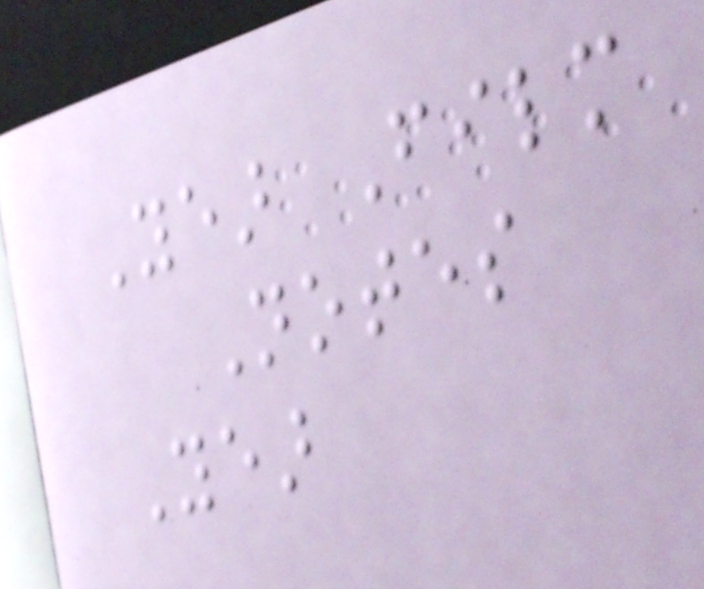Year Film
Notes
Year
